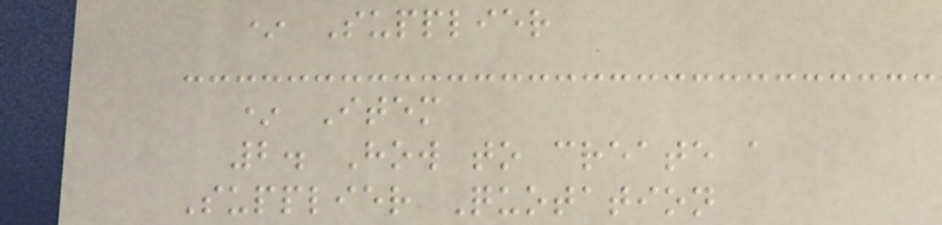* Supplier
* Item
2. How to create a
Supplier Quotation
